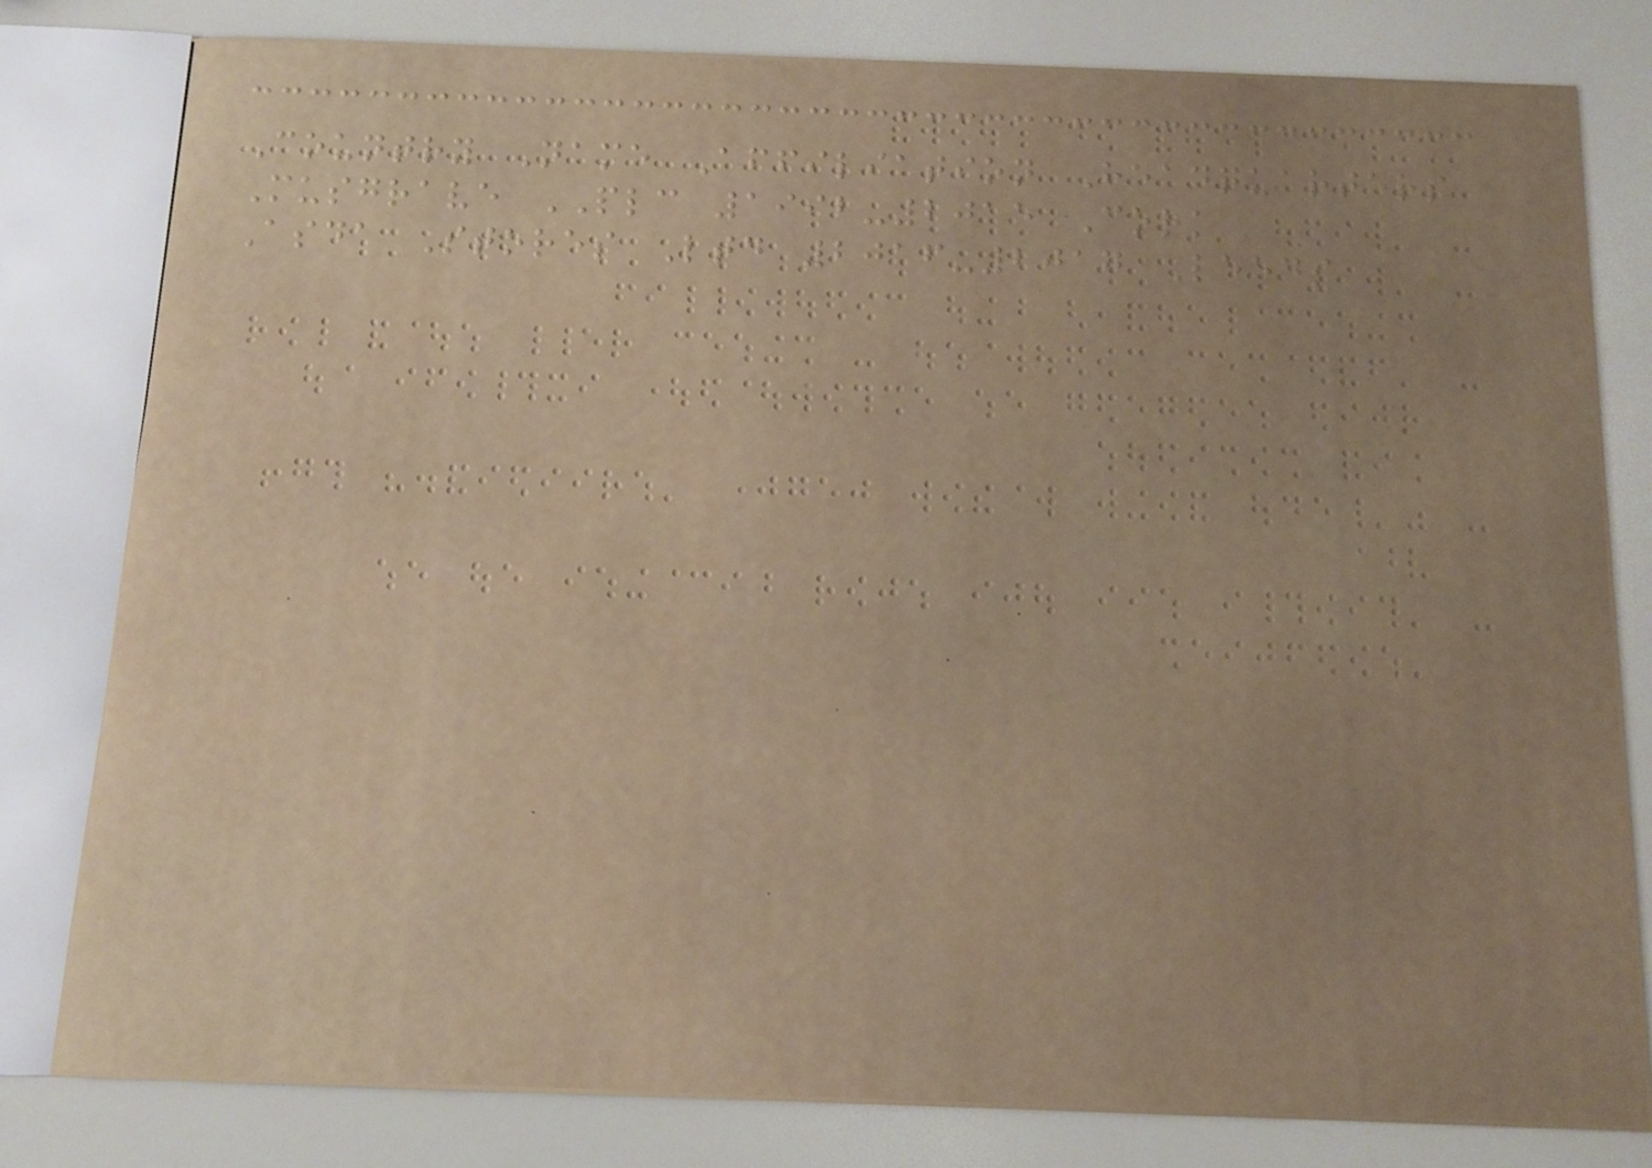Country Name Affiliation Headquarters
Musgrave PLC 1992-2015 Cork
Asda Stores Ltd 2016-2017 Leeds
